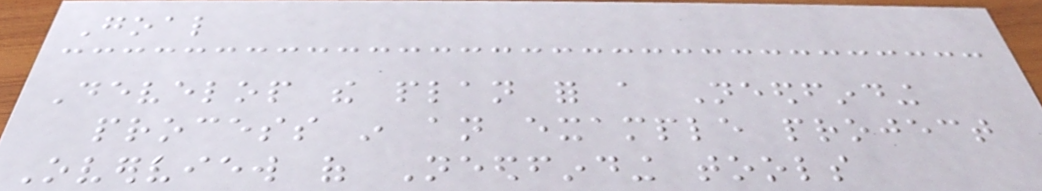Goal
Develop the plan for a Needfinding
process in an example project
Overview of Needfinding tools
